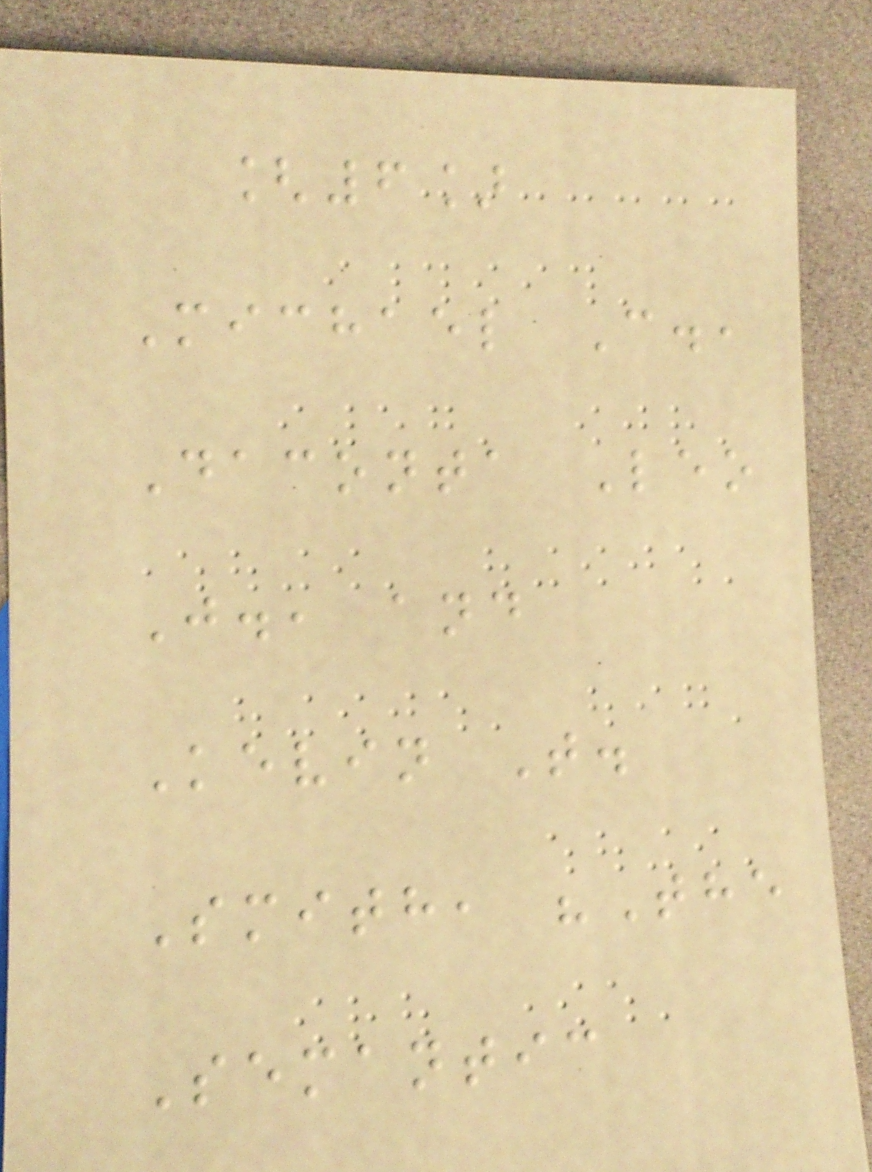[6]
Michael C.,
Daconta Leo
J., and
Kevin T.
Smith, "The
Semantic
